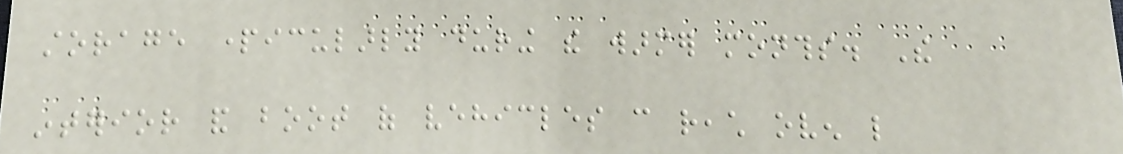storage particularly during the warmer months. The
interior and boot of vehicles can reach oven like
